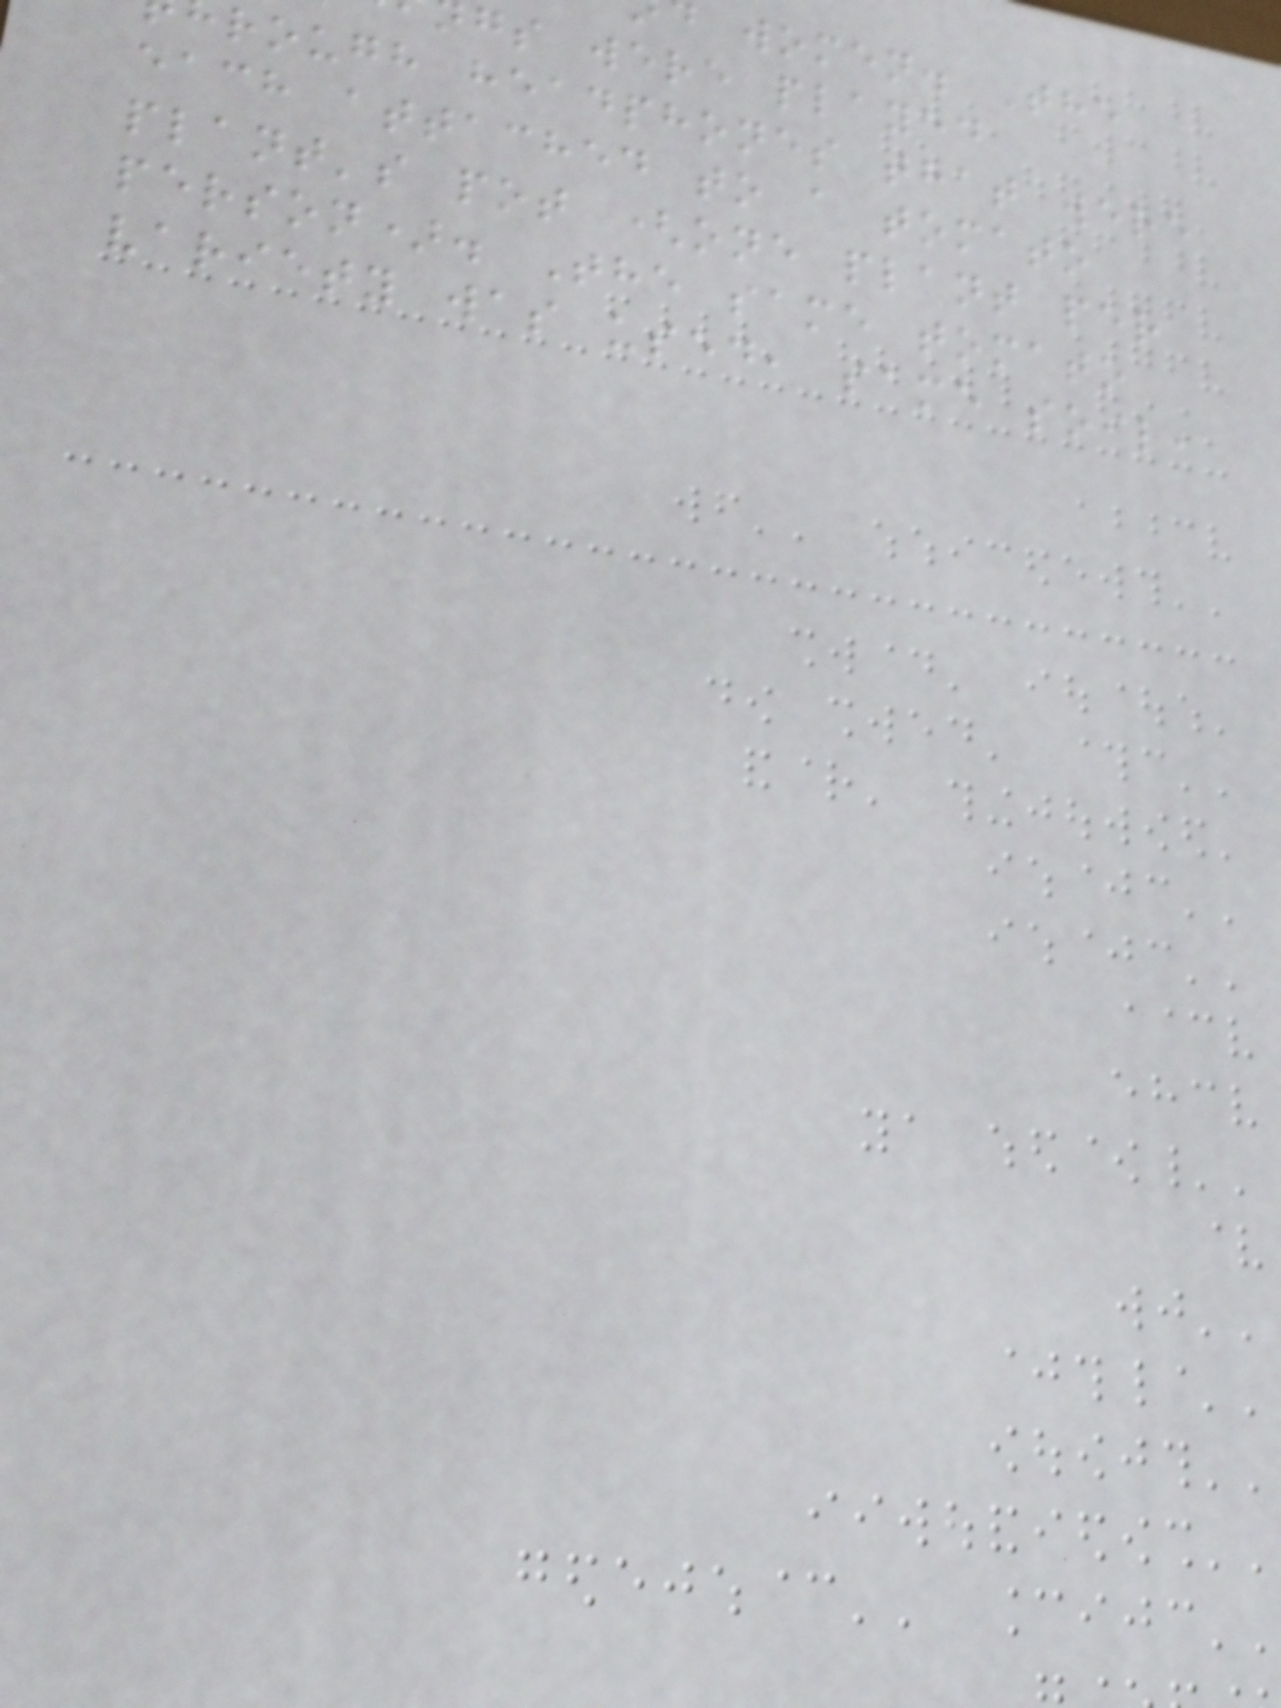women. The
gs were played
rough headphones that were
each attached to a tomato
plant's pot (one plant per
person). The same tomato
variety was used, same soil,
